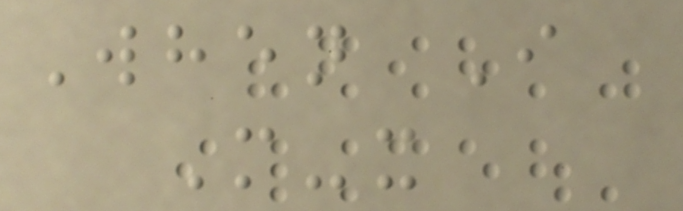When I
M-x
